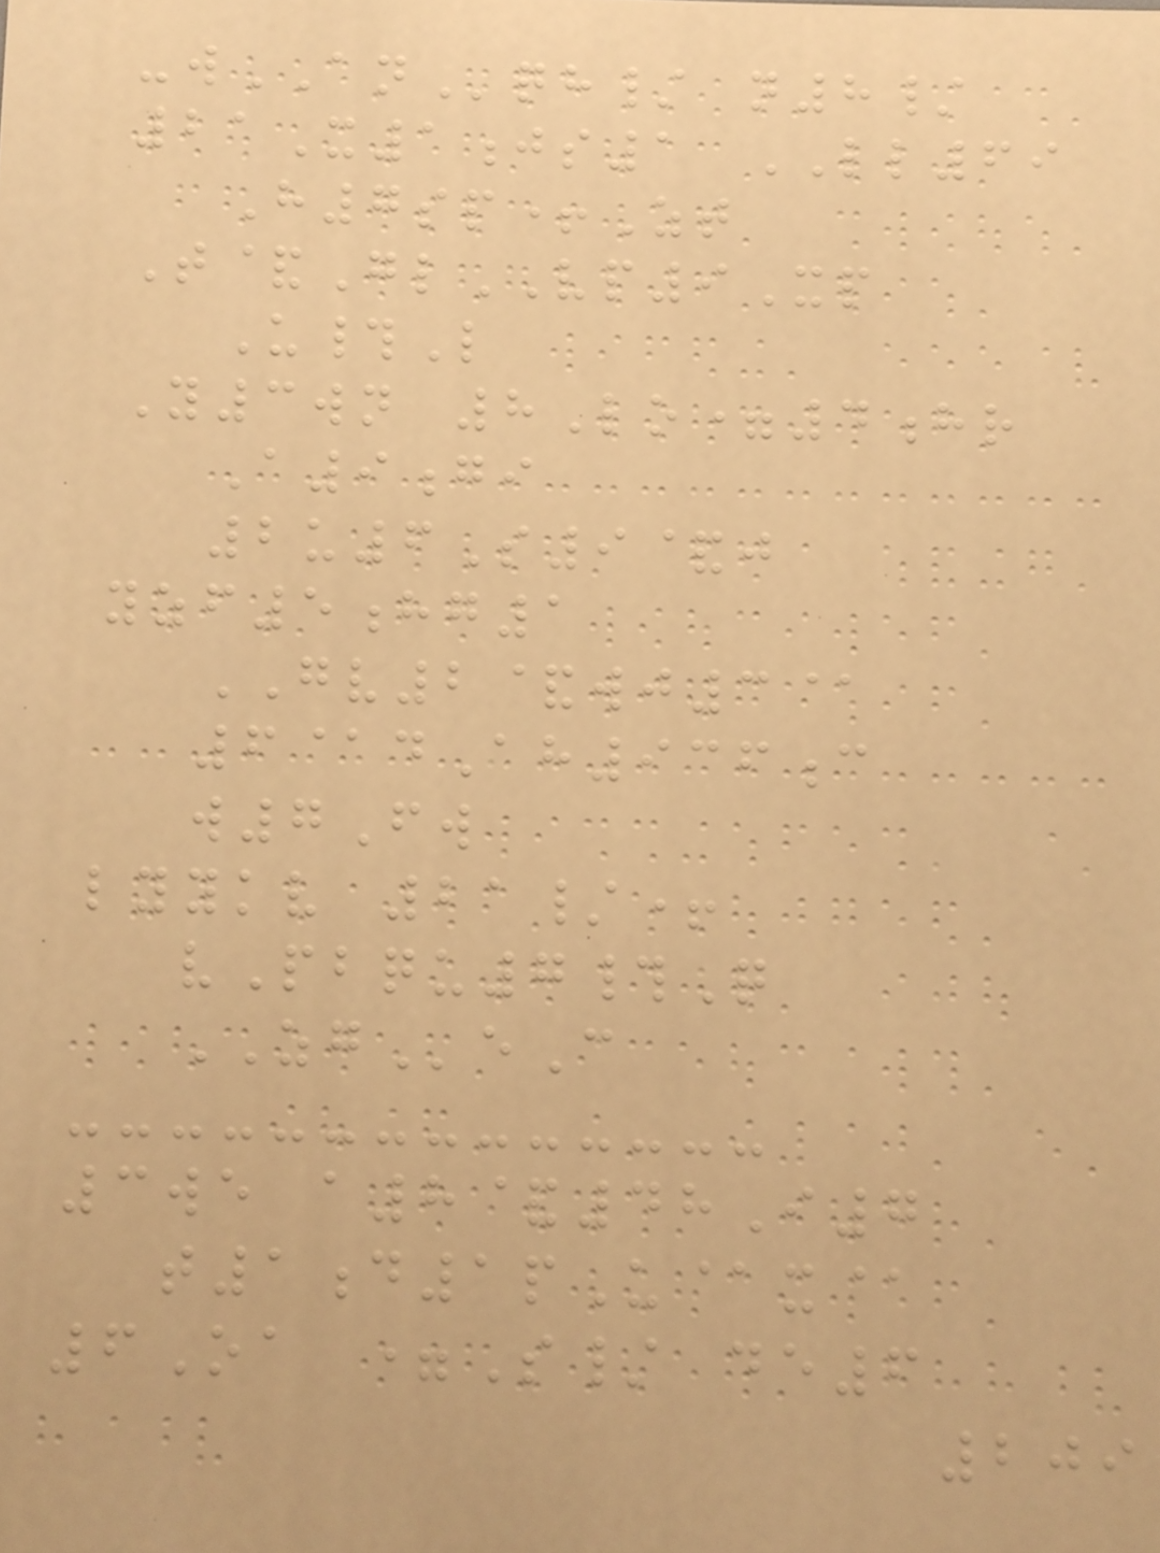-wANqh/ n8/
21X1js1 LL69
H7sp+Zt
T&GlVP9Xp
U#L
Y3wn 8Lo=4hr
A9gi
2u6S9&j
yzf5hg1
GV2&wj3@
6@dAh936c
w7Fw
lyykv 21/+
vPbqu7#Q
ZGeC
3we a8&48I7
t1d1pU@x@
6Oa =S/ de6
209
